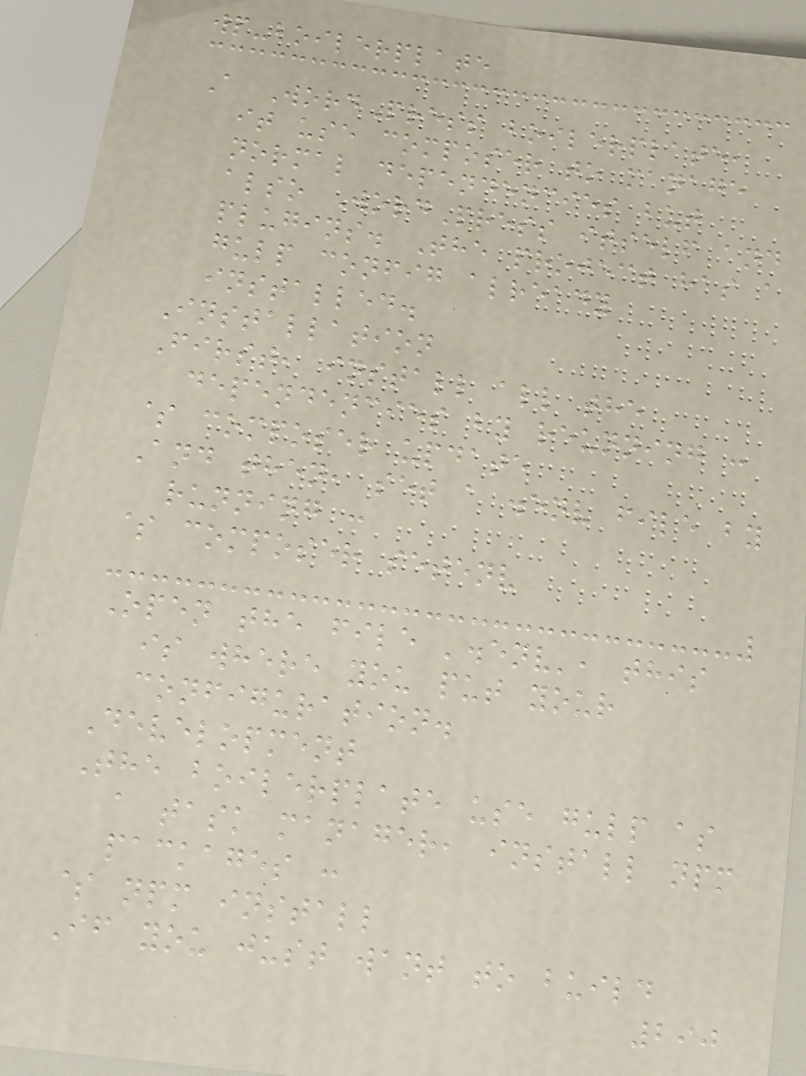wp-boilerplate
A WordPress boilerplate,
it use composer to manage
normal dependencies but
also WordPress itself and
plugins. The project has a
gulp config already
installed.
Installation
First, install all the
dependencies by reunning :
$ composer update
And then, set a .env file by
running :
$ composer setenv
Open the file '.env', this
is where you put your
configuration.
Development
The boilerplate use gulp as
a task manager, install npm
packages :
$ npm install
If you just want to build
290
